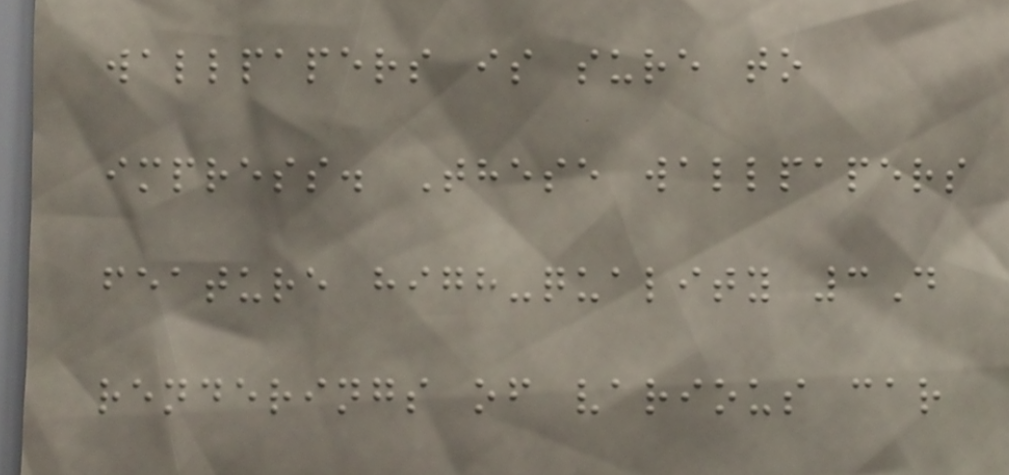wallpapers is sure to
impress. These wallpapers
feature high-quality 3D
renderings of various car
